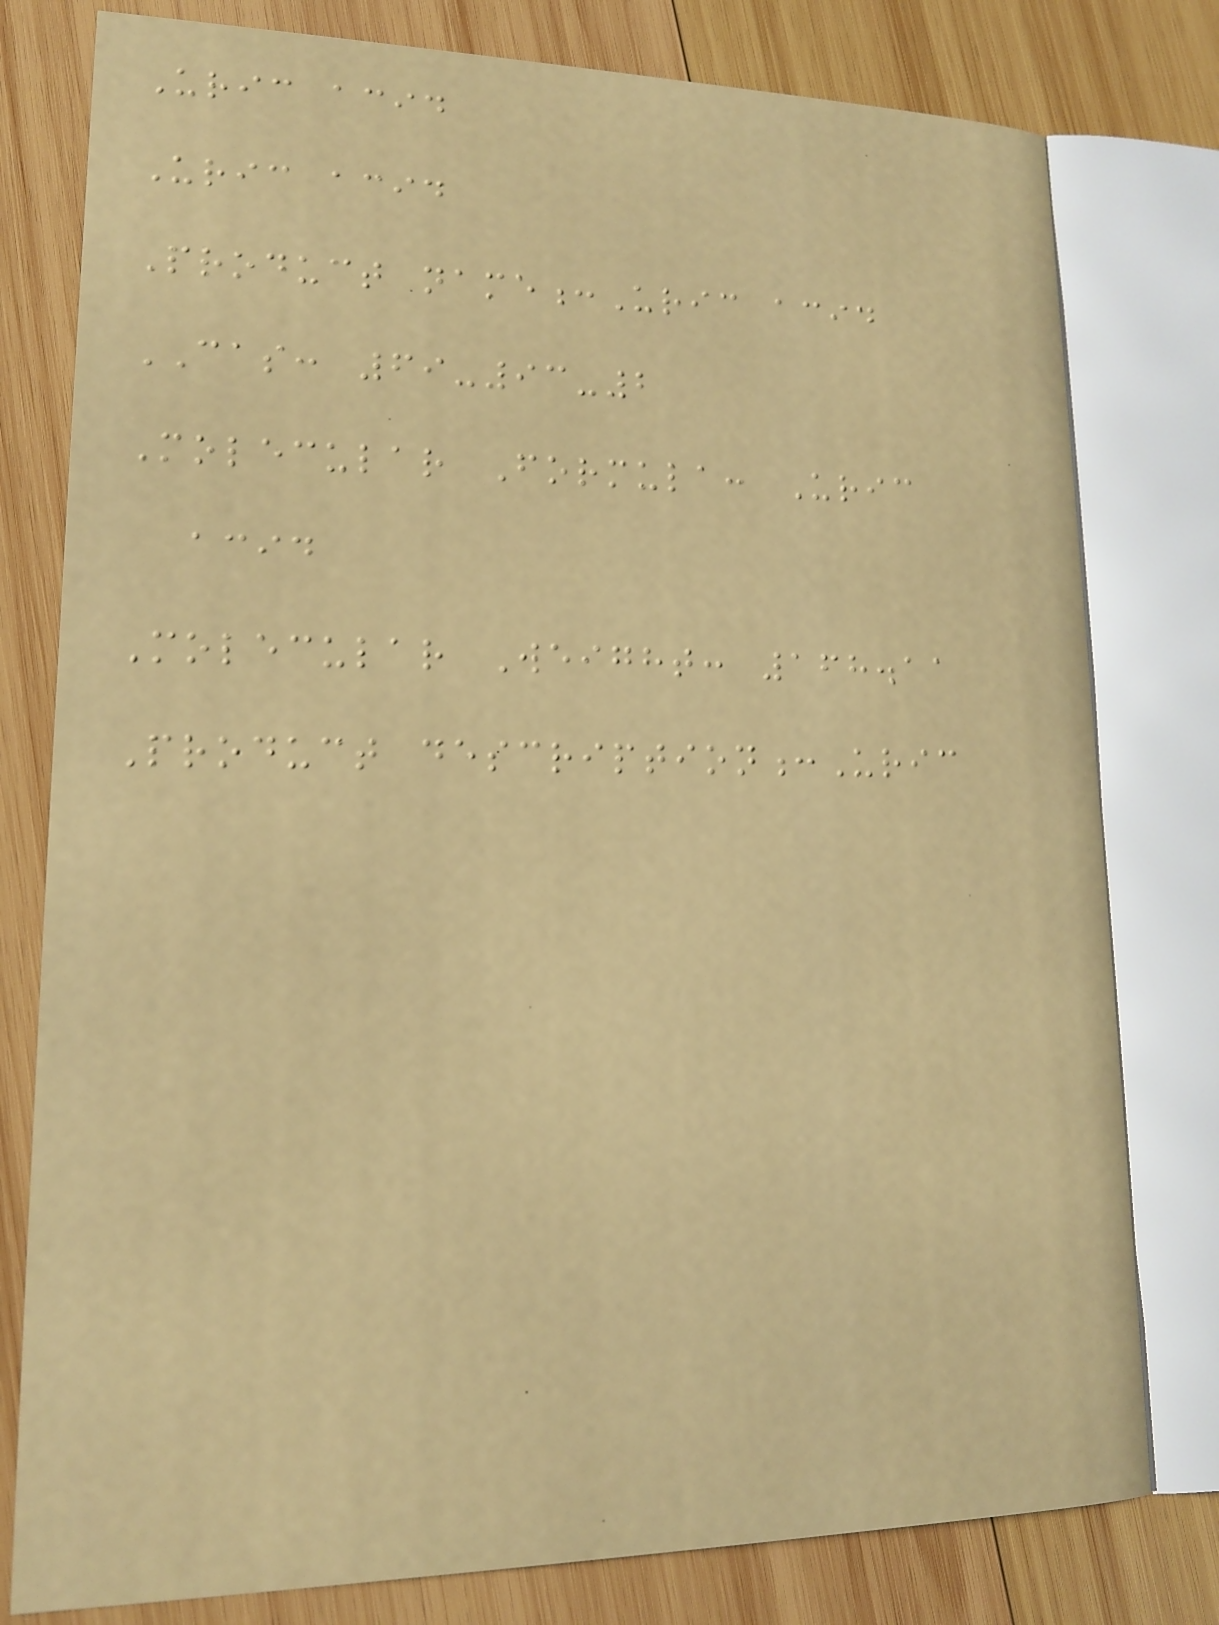Uric acid
Uric acid
Product name:Uric acid
CAS: 69-93-2
Molecular Formula: Uric
acid
Molecular Weight: 168.11
Product description:Uric
